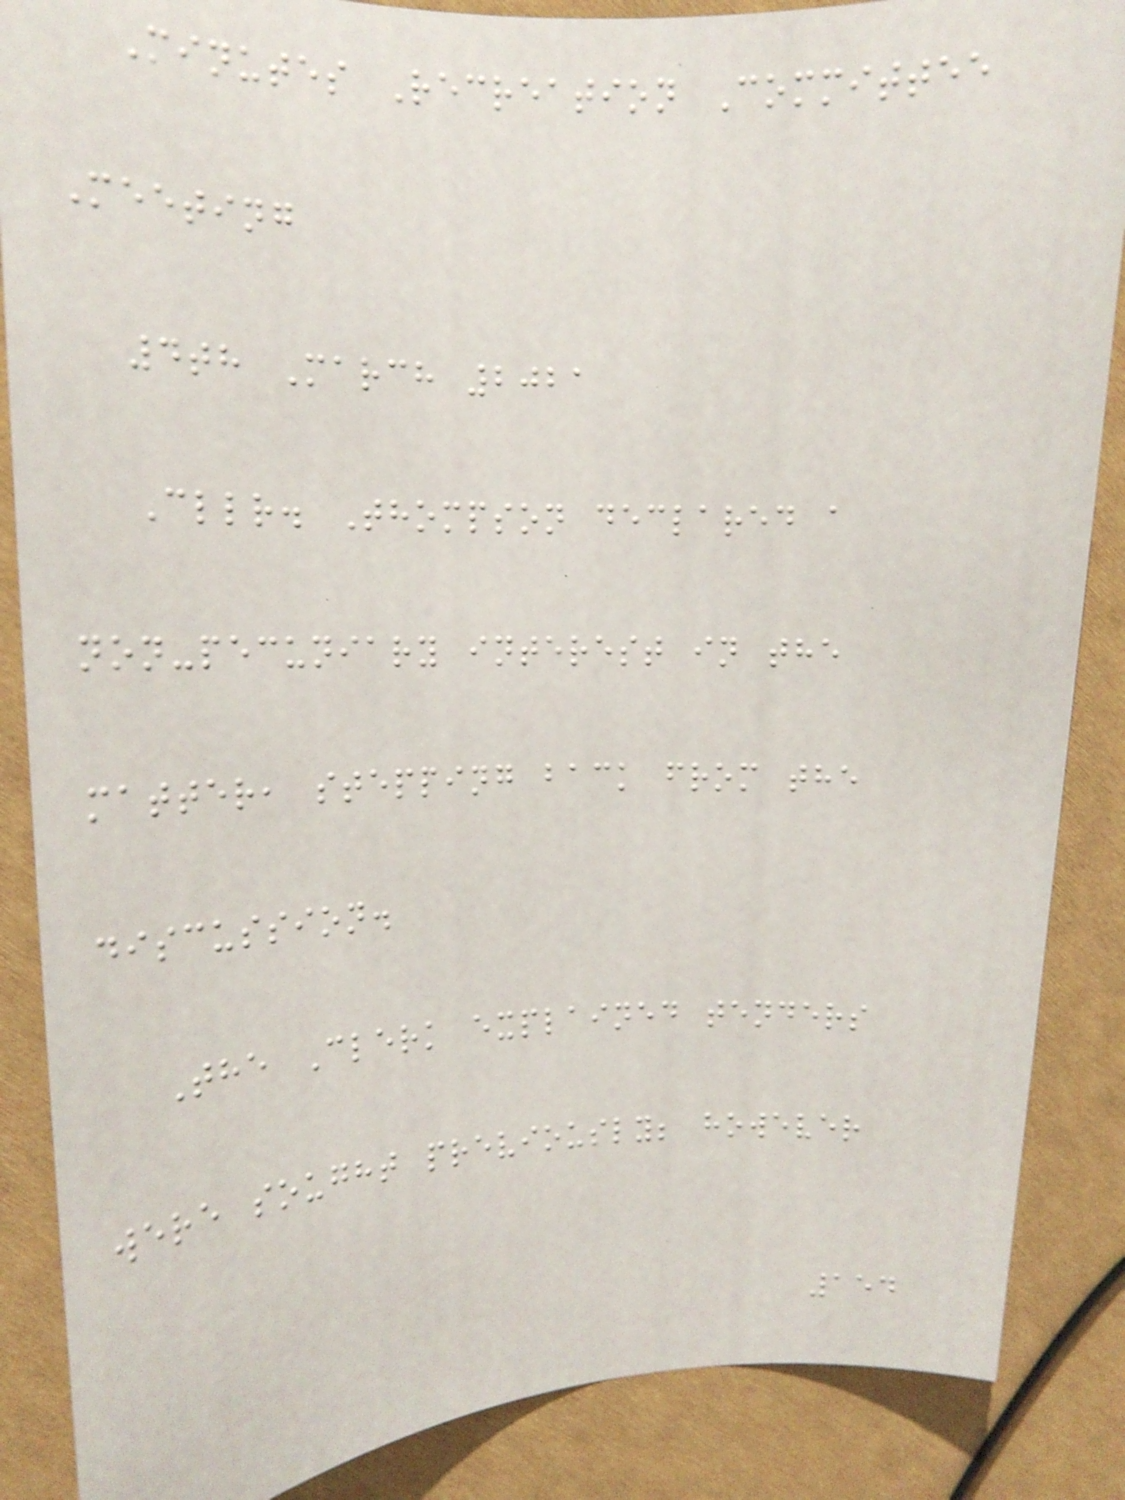Minutes Recreation Committee
Meeting
4th March 2021
Cllr. Thompson declared a
non-pecuniary interest in the
matter, stepping back from the
discussion.
The Clerk explained tenders
were sought previously; however
154
